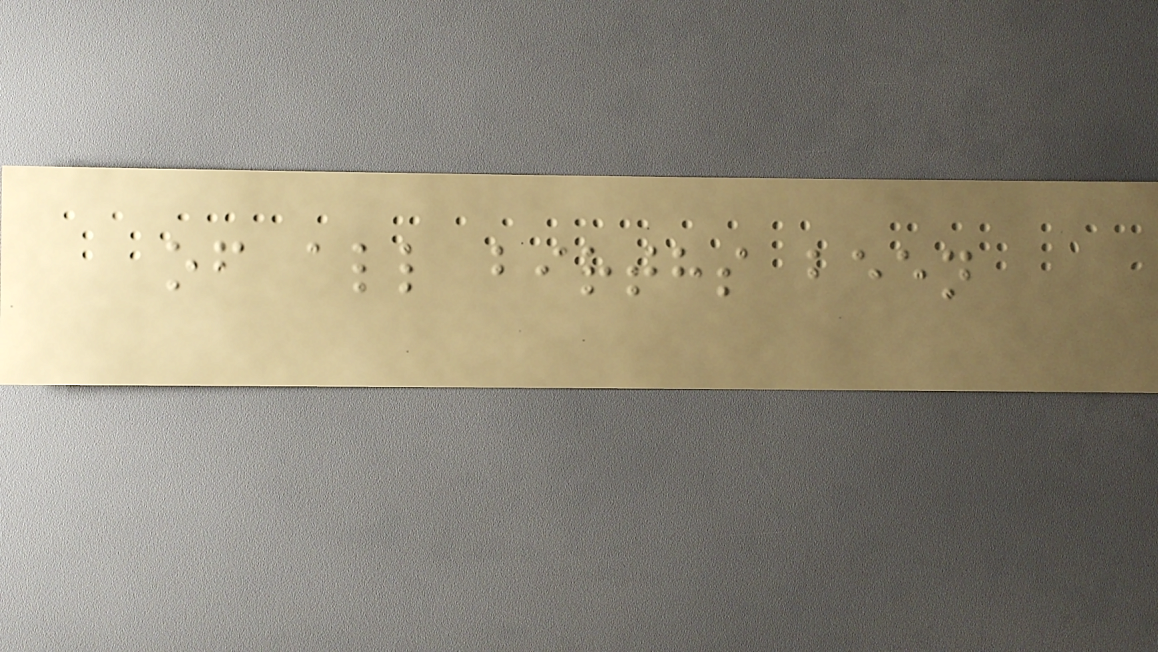of all births been
